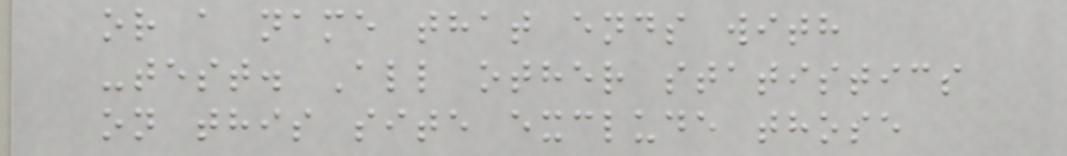or a name that ends with
-test. All other statistics
on this site exclude those
